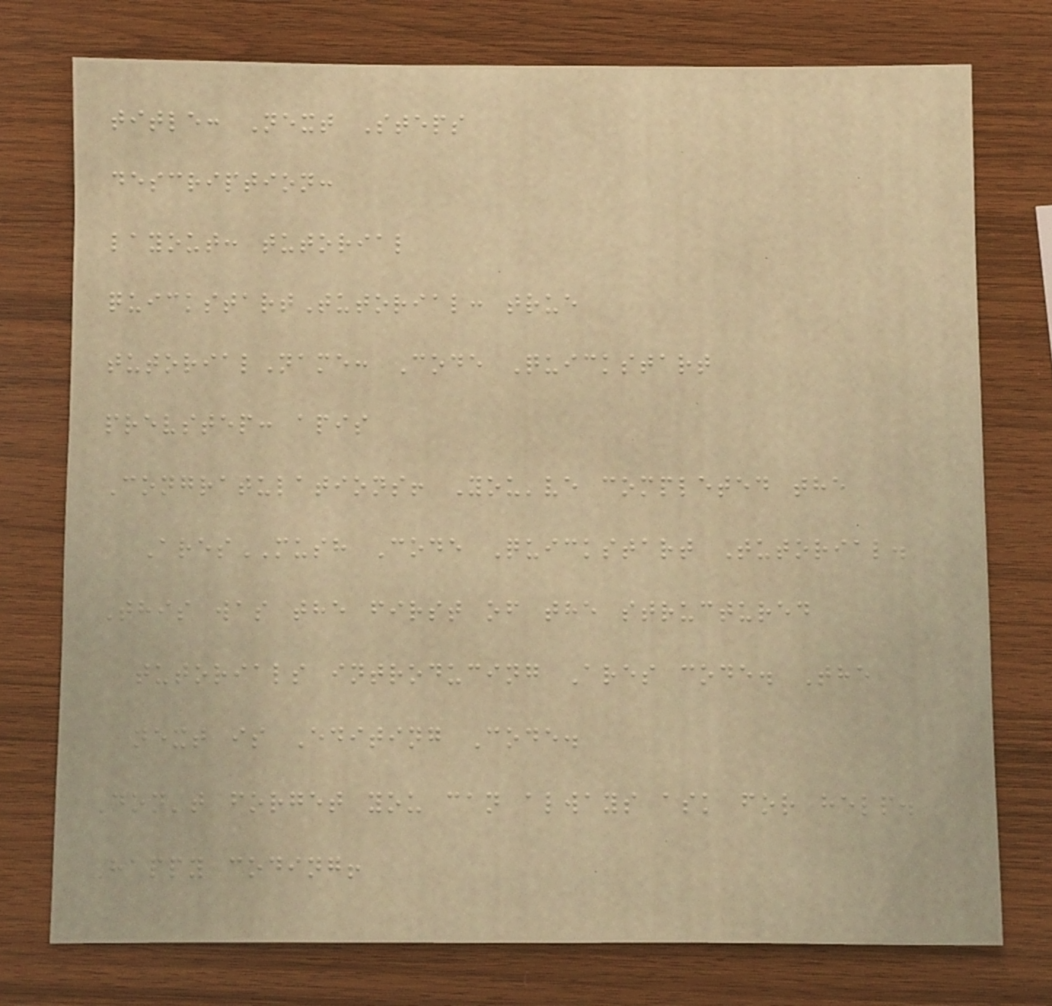title: Next Steps
description:
layout: tutorial
quickstartTutorial: true
tutorialName: Code Quickstart
prevstep: apis
Congratulations! You've completed the
AresMUSH Code Quickstart Tutorial.
This was the first of the structured
tutorials introducing Ares code. The
next is Editing Code.
Don't forget you can always ask for help.
Happy coding!
